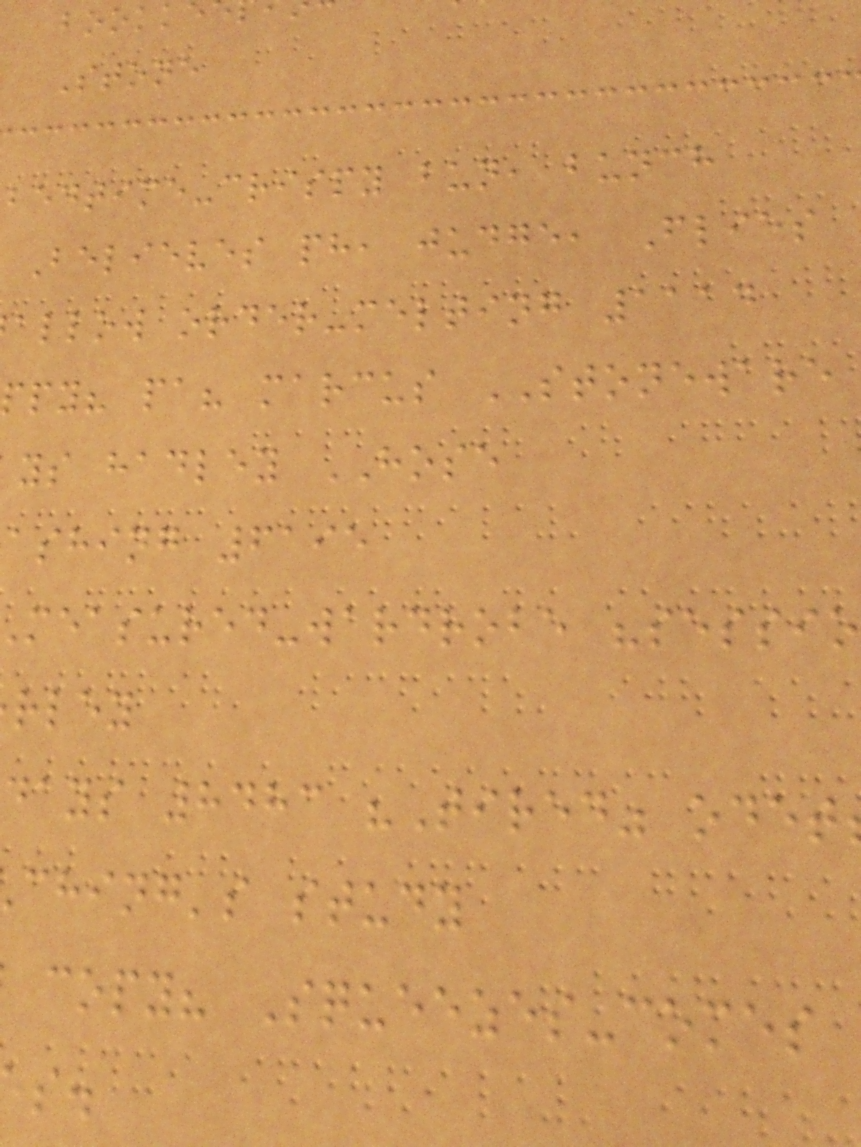Stone
bedtime-crispy bun, bunch
Believes ph, judge, Flies
allow order-melting 1114
py? pa? marcus STONEWARE
ys hadley HOSE
ashing 6195
measured-wardrobe "sessio
rley
days 8483 "Tired" odet
ching's study
copy? Squeezes-comes
